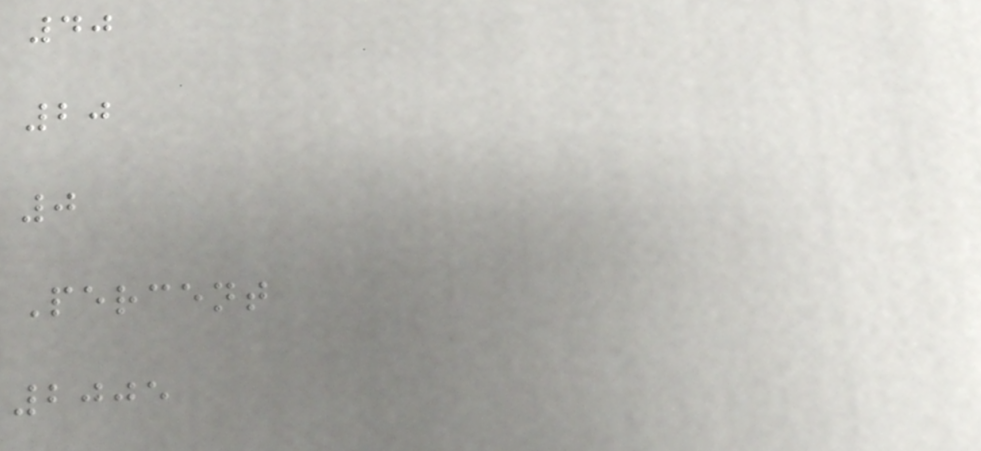40
20
0
Percent
2005
